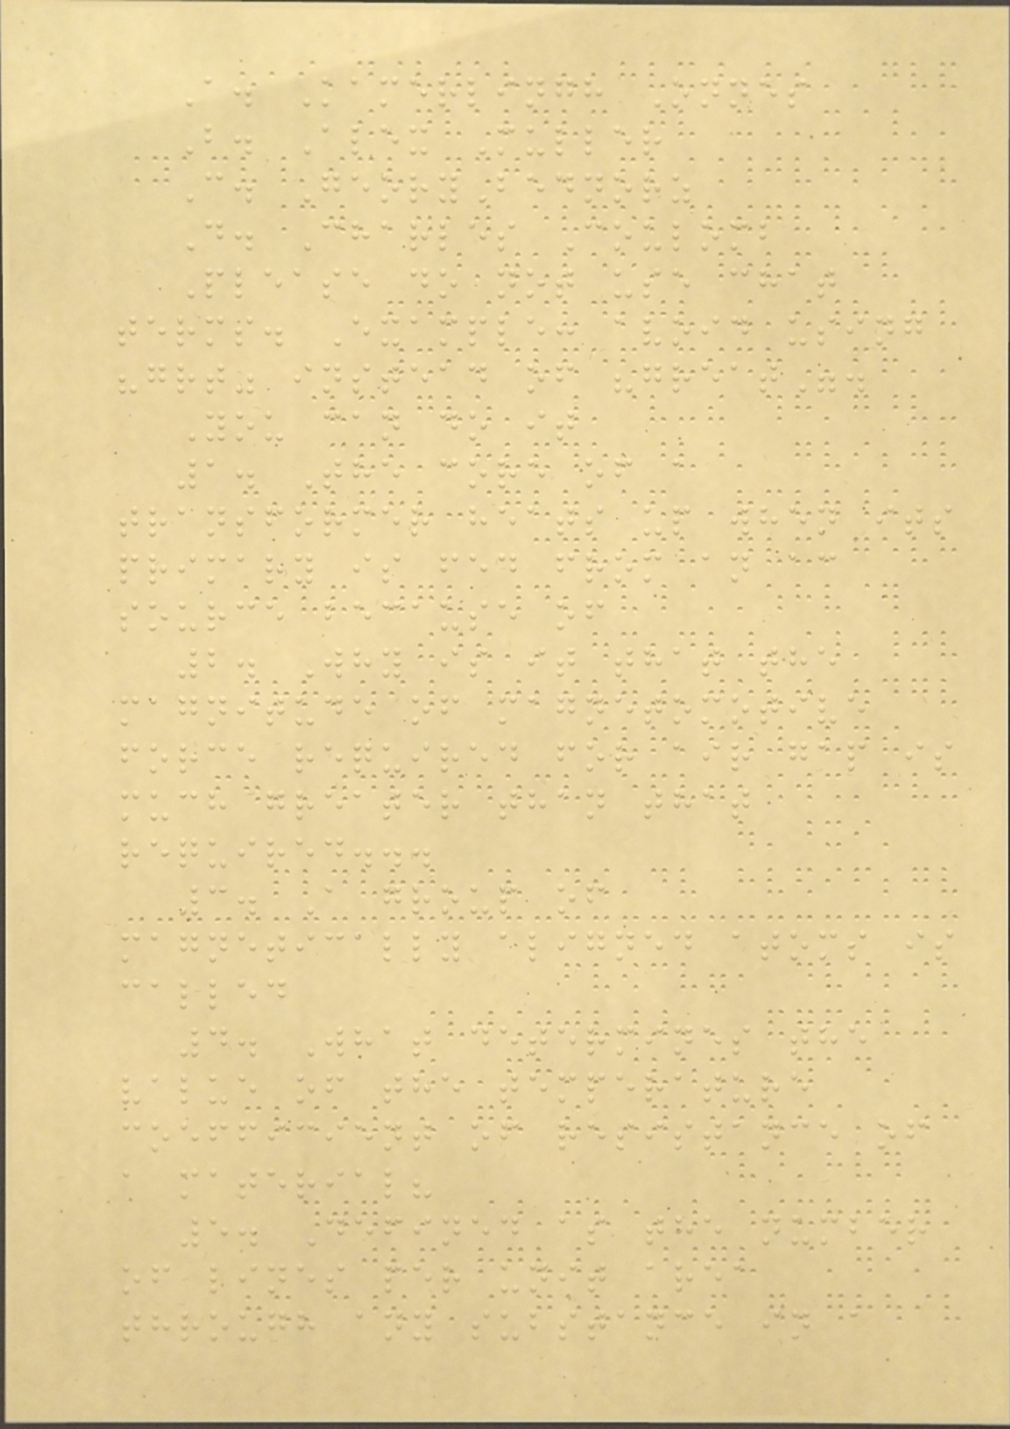A. Kamerlingh Onnes
B. Alex Muller
C. GeoryBednorz
D. Charles Coulomb
Please do not use chat
terms. Example: avoid using
"grt" instead of "great".
You can do it
1. The core of a
transformer heats up when its
primary is fed from an ac
source because of
2. Why is it that the
magnitude of magnetomotive
force required for air gap is
much greater than that
required...
3. A group of
magnetically aligned atoms is
called
4. What determines the
value of the temperature
coefficient of resistance of
a material?
5. Defined as the number
of lines per unit area
through any substance in a
